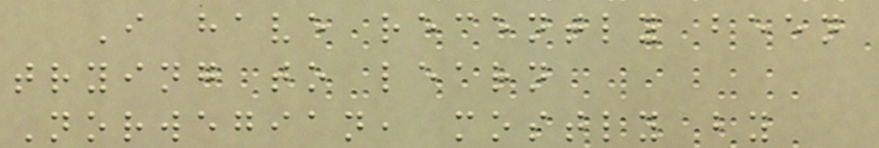I have recently been
trying to learn
Norwegian, mostly by
